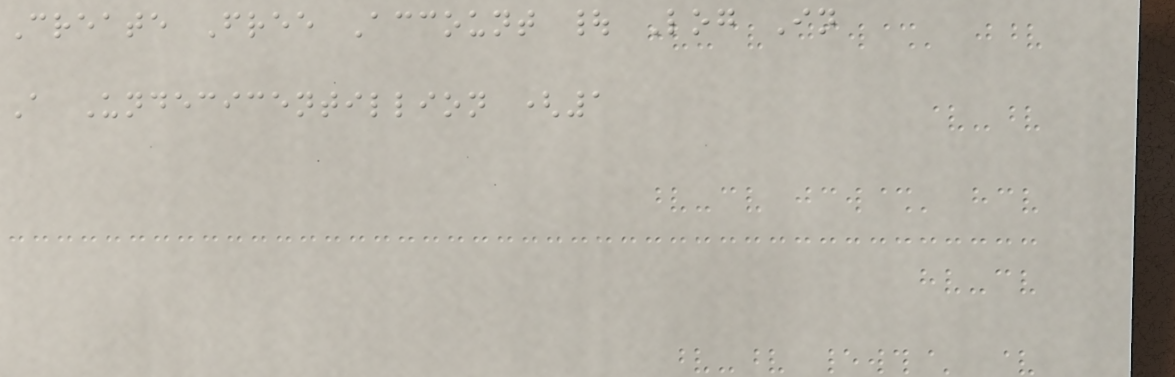Create Free Account | Log In
A Undecicentillion (1
